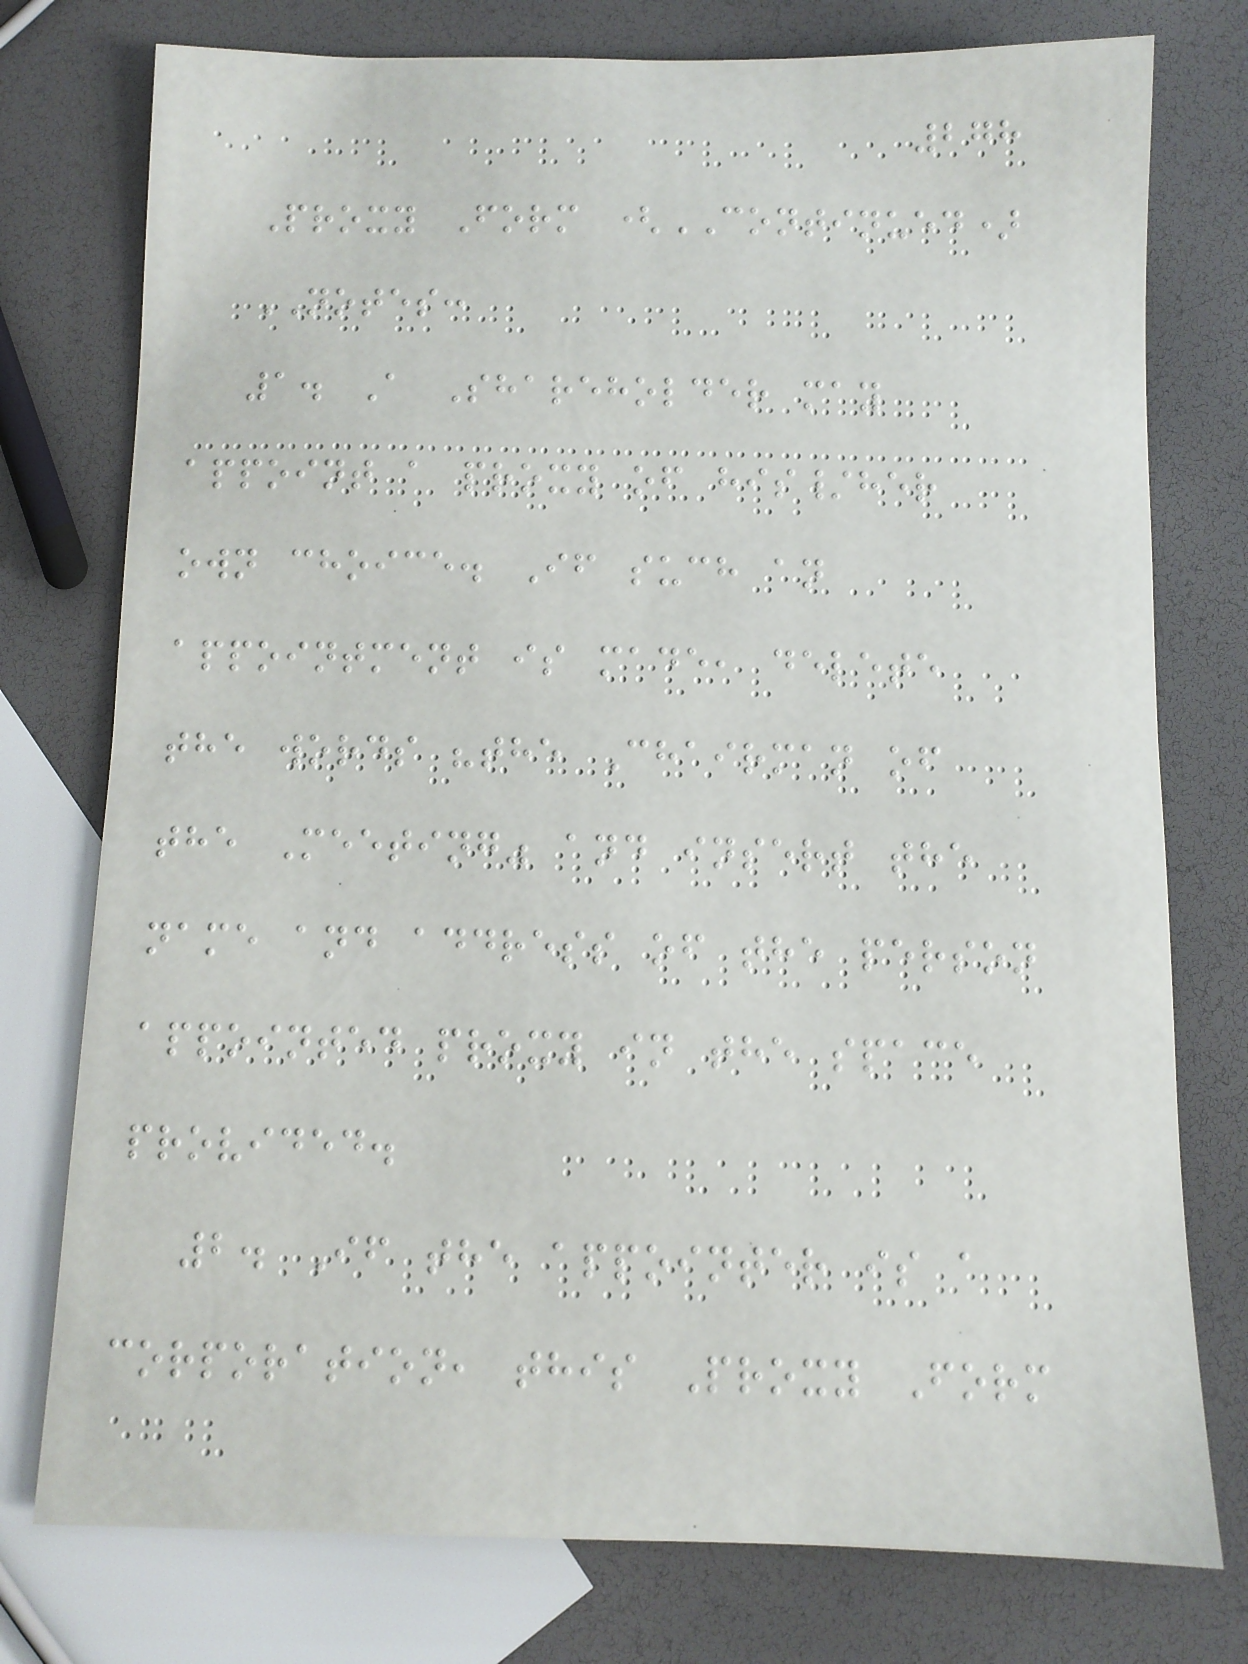278
Proxy Form (CONTINUED)
NOTES:
1. A Shareholder may
appoint a proxy of his/her
own choice. If such an
appointment is made, delete
the words "the Chairman of
the Meeting" and insert the
name and address of the person
appointed proxy in the space
provided.
2. If the appointer is a
corporation, this Proxy Form
